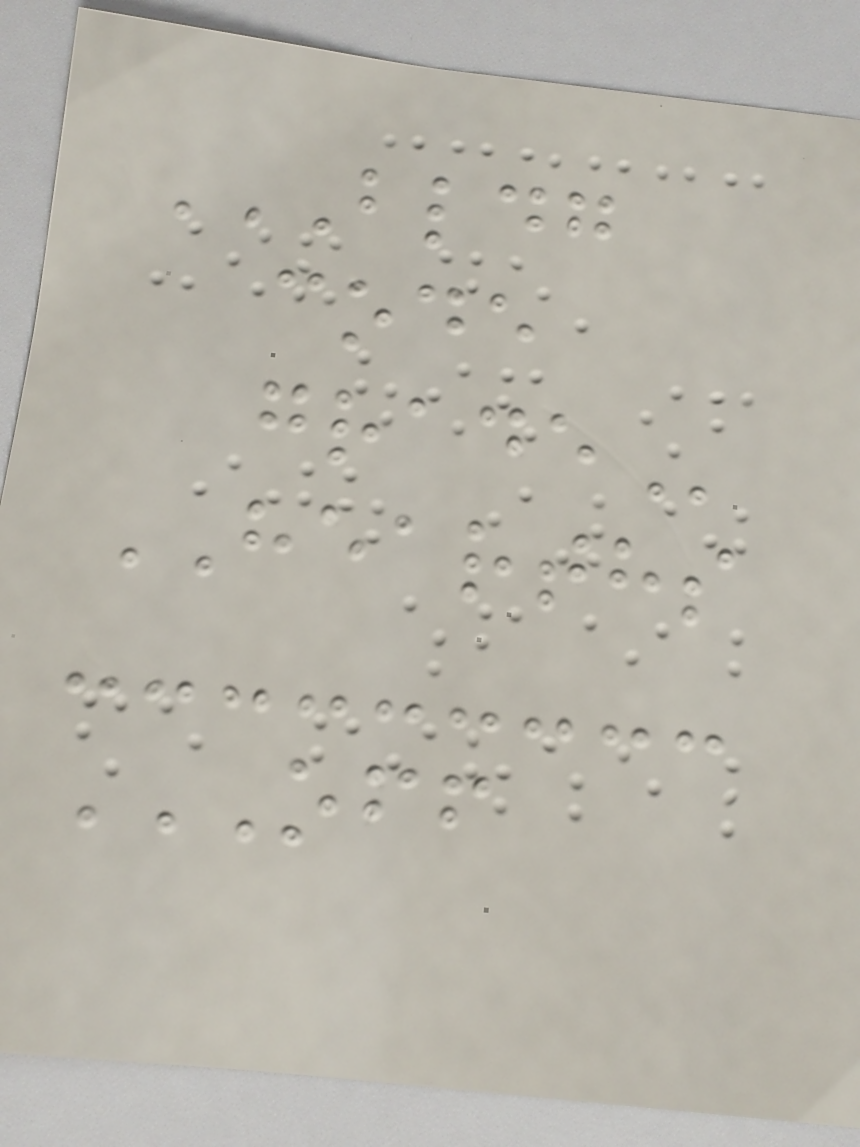BLDG
CODE
GRADE
HEARTHS
OFF
